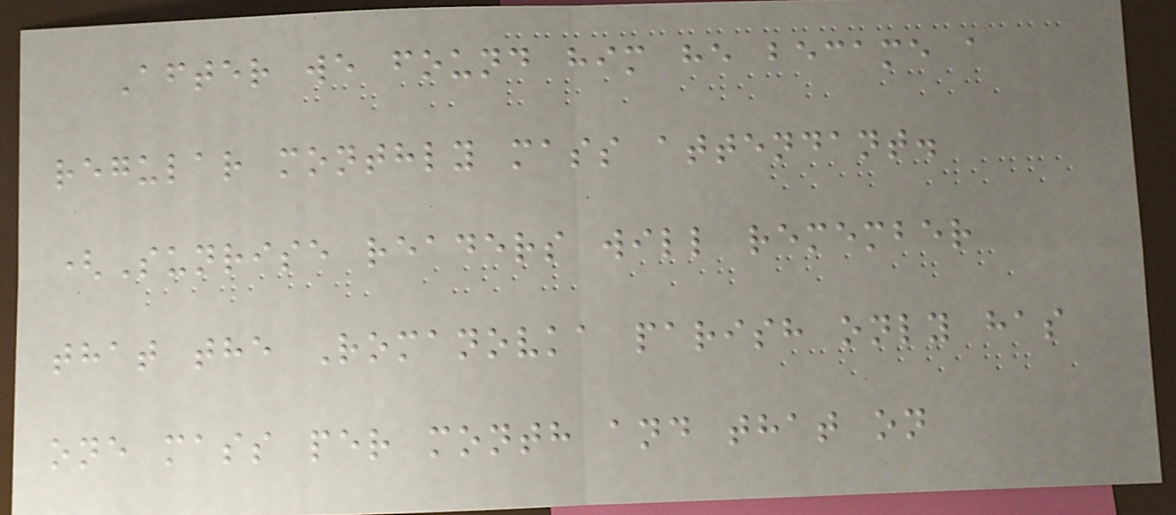After we found him he became a
regular monthly mass attendant.
(Sunrise readers will remember
that the Romanovka parish only has
one mass per month and that on
